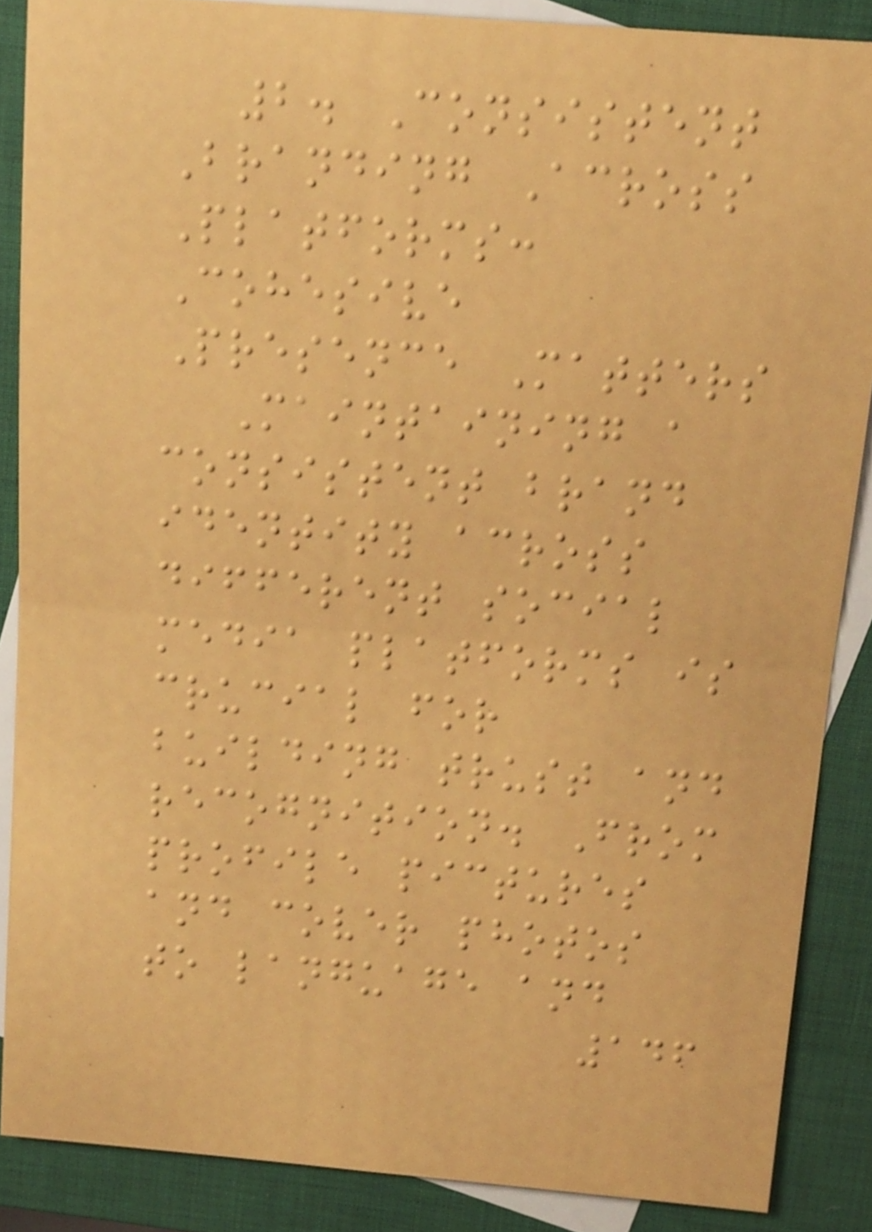2. Consistent
Branding Across
Platforms:
Cohesive
Presence Matters
Maintaining a
consistent brand
identity across
different social
media platforms is
crucial for
building trust and
recognition. From
profile pictures
and cover photos
to language and
146
